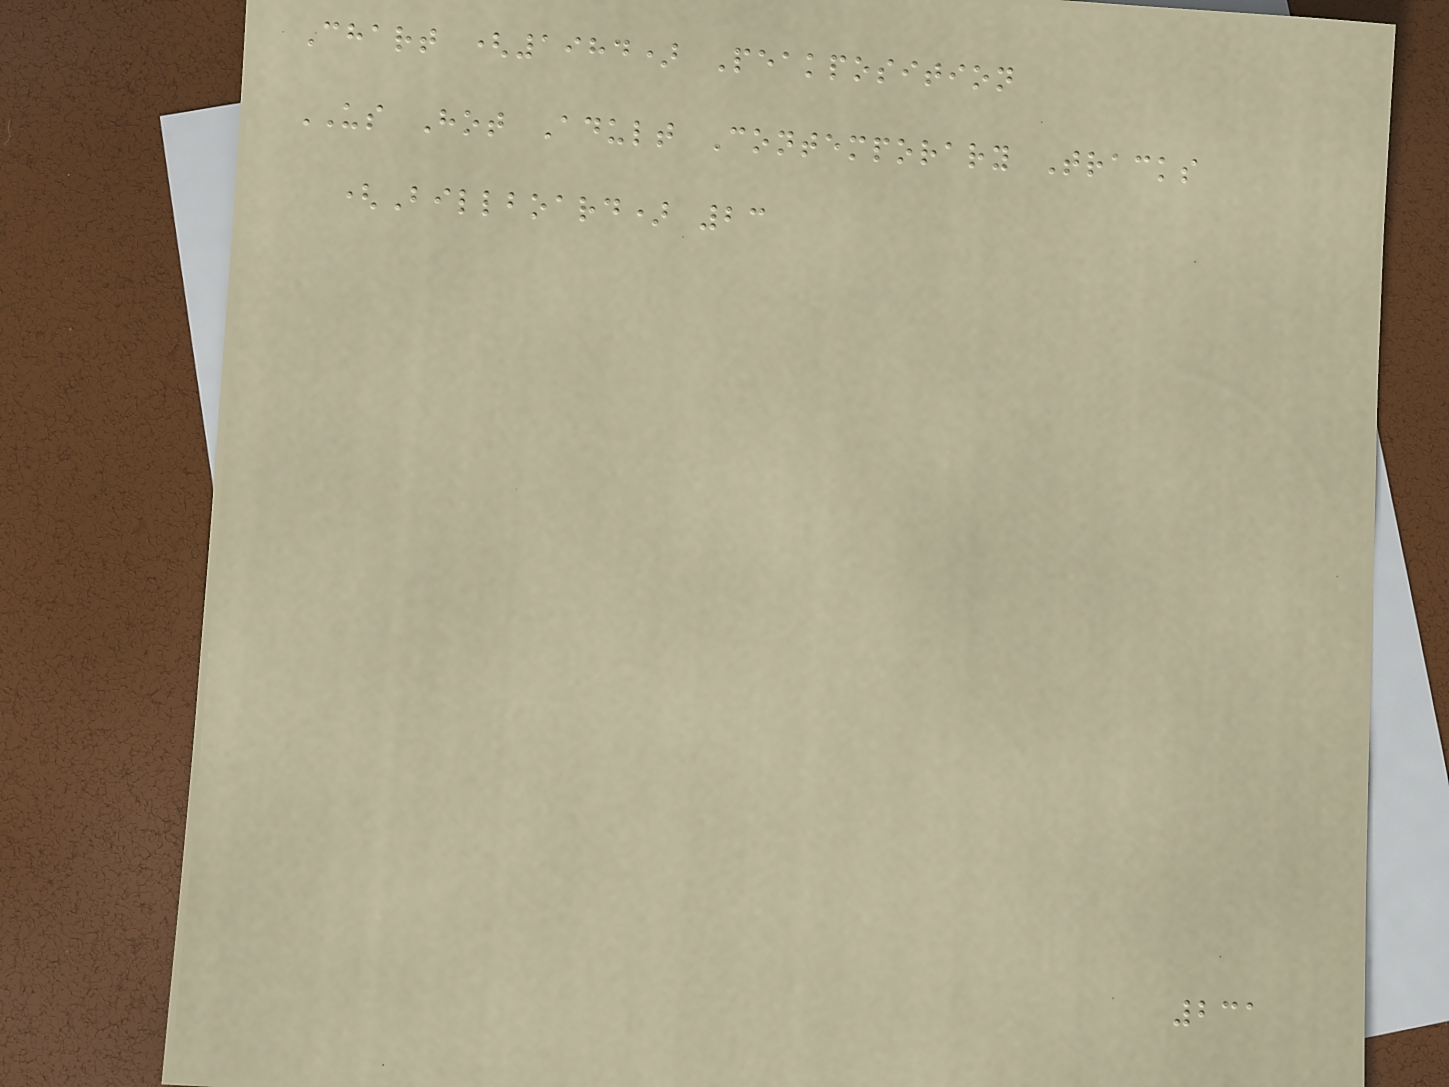Chart (1984) Peakposition
US Hot Adult Contemporary Tracks
(Billboard) 23
231
